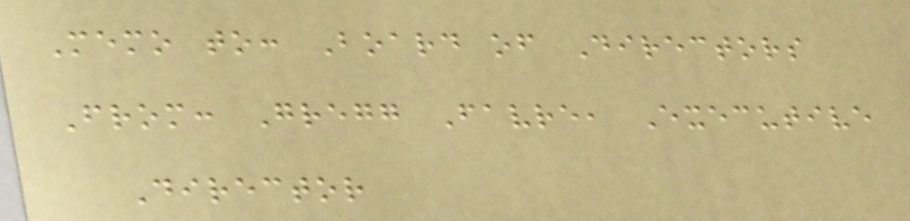Memo to: Board of Directors
From: Gregg Favre, Executive
Director
